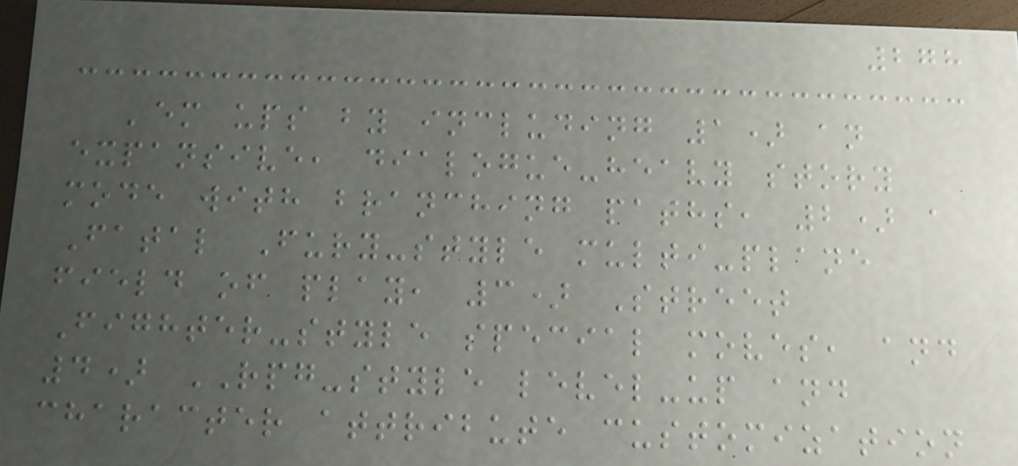278
'em ups by including 1) an
expansive, dialogue-heavy story
mode with branching paths, 2) a
Fatal Fury-style multi-plane
field of play, 3) Street
Fighter-style special moves, and
4) RPG-style level-up and
character attribute customization
